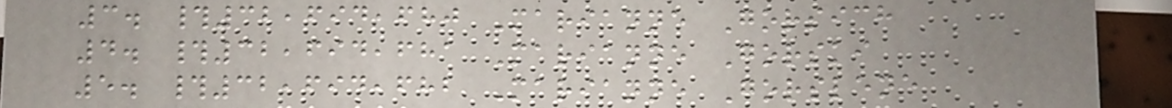3. #32,694,680 Marianne Gorsich
4. #32,694,681 Marianne Gorski
5. #32,694,682 Marianne Gorslene
